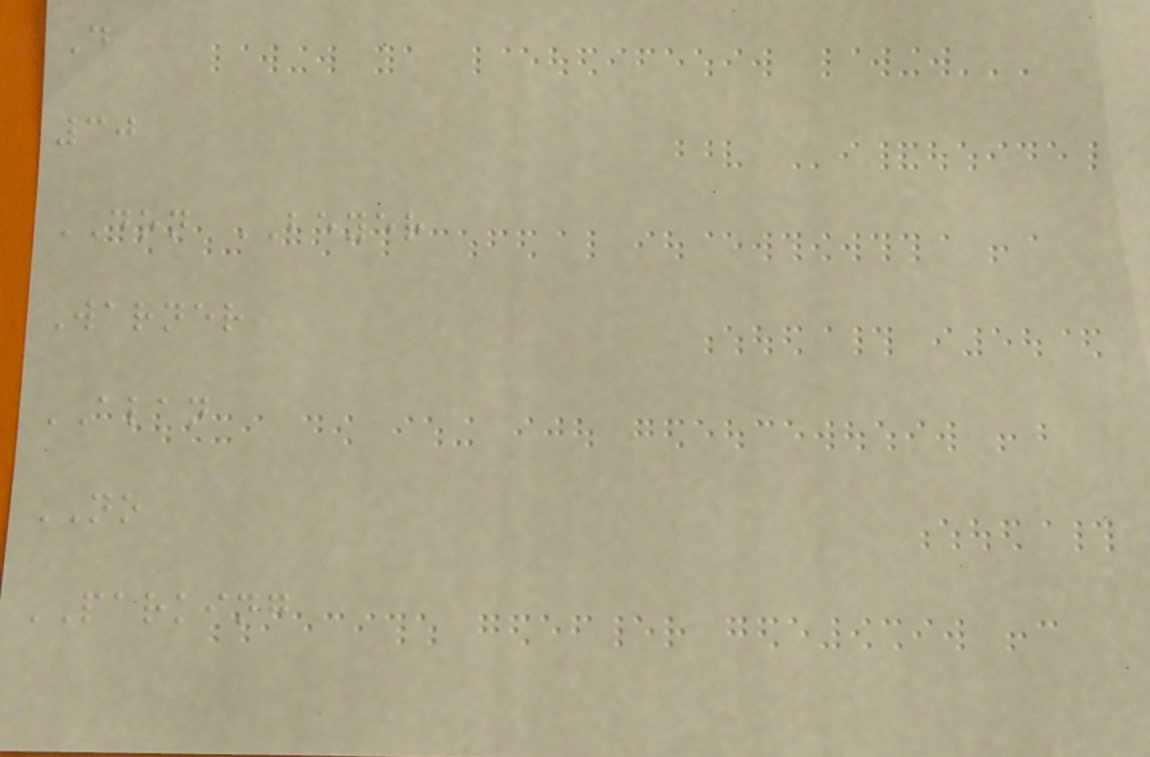D
30
DON BEYER
Warner
ALAN
NO
PARKING
